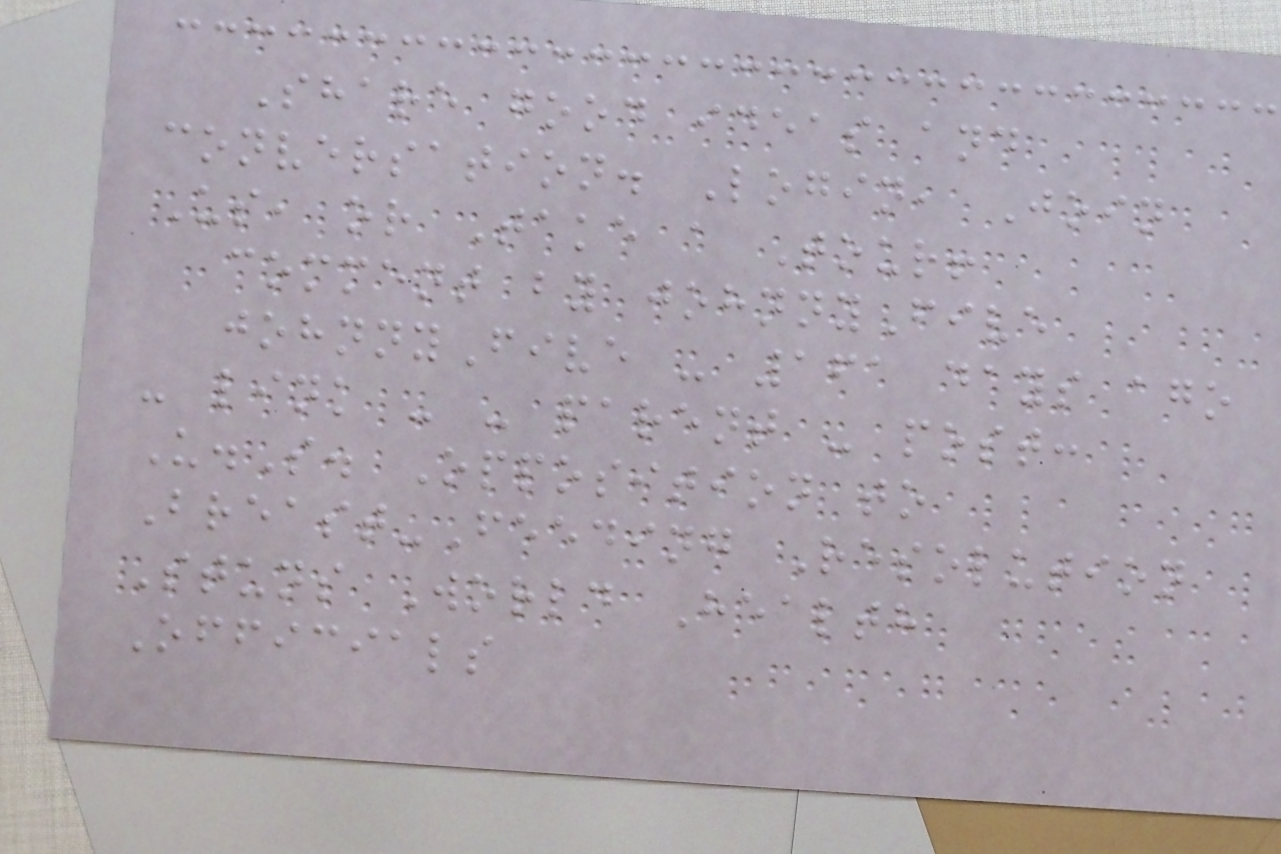Share good ideas and
conversation. Login, Join
Us, or Take a Tour!
comment by johnnyFive
johnnyFive - 161 days ago
- link - - parent - post:
U.S. Opposition to
Breast-Feeding Resolution
Stuns World Health
Officials
